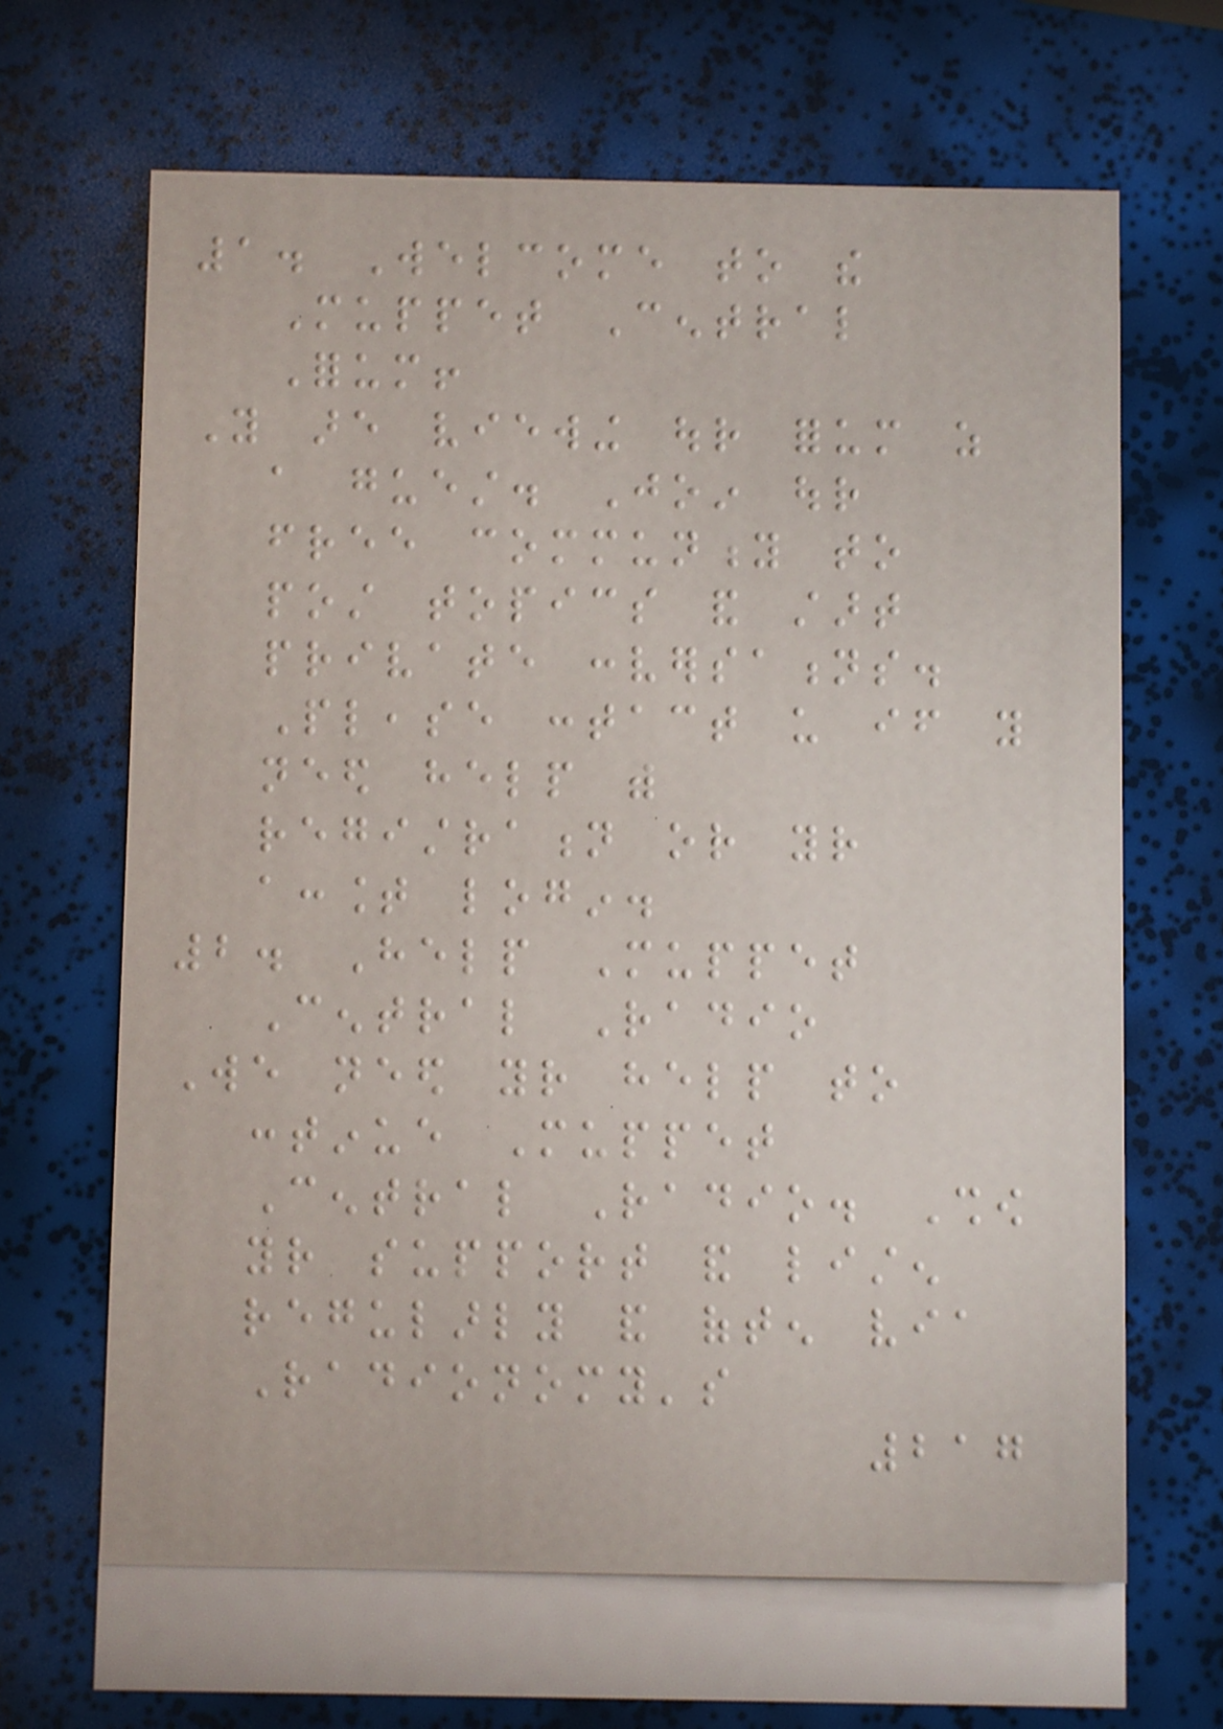1. Welcome to the
Muppet Central
Forum!
You are viewing our forum as
a guest. Join our
free community to
post topics and start
private conversations.
Please contact us if you
need help with
registration or your
account login.
2. Help Muppet
Central Radio
We need your help to
continue Muppet
Central Radio. Show
your support and listen
regularly and often via
Radionomy's
217
